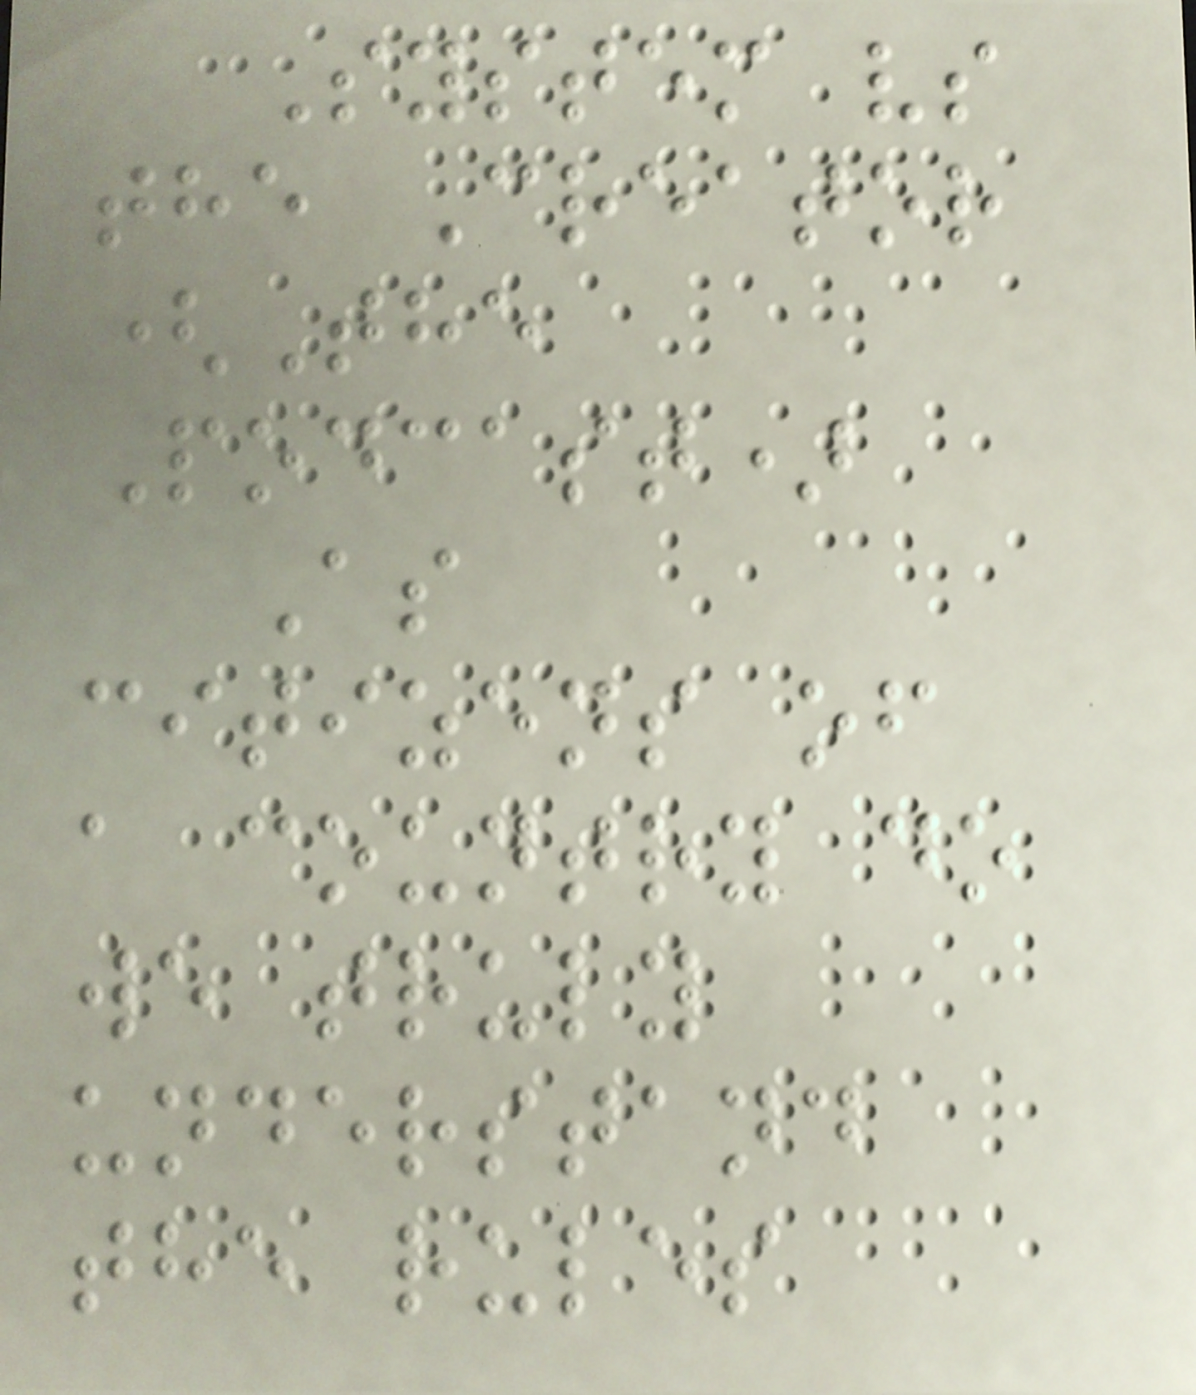System vs
the Creator
(The
Podcast)
As
citizens of
a country do
we truly
understand
the rules
